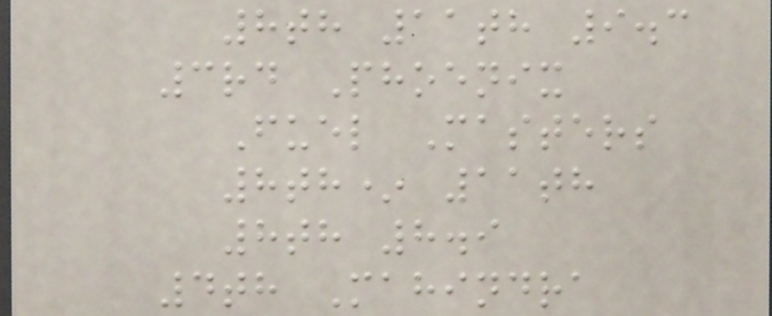8th 11th 9.3
3rd Phoenix
Fuel Masters
8th* 11th
8th 8.9
4th Mahindra
